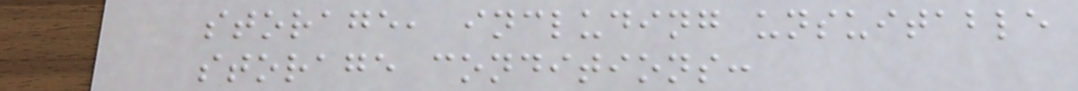storage, including unsuitable
storage conditions:
